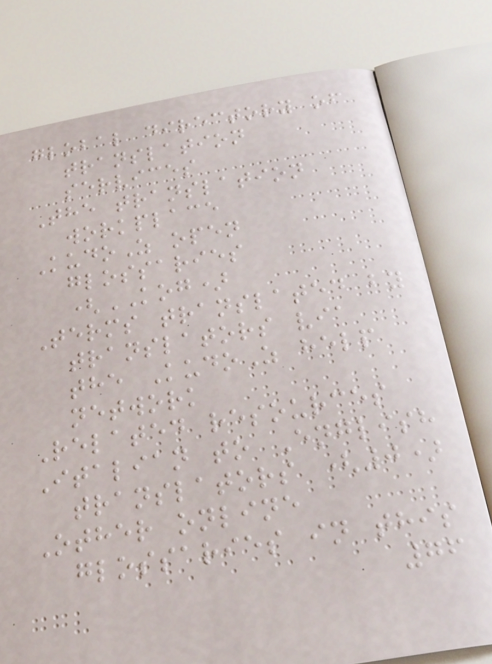global directory of
translation
services
The translation
workplace
KudoZ open
glossaries
(KOG)
Terms translated by
translators via
the KudoZ help
network
Related resources
Italian to English
translators (0)
Other online
glossaries in this
76
